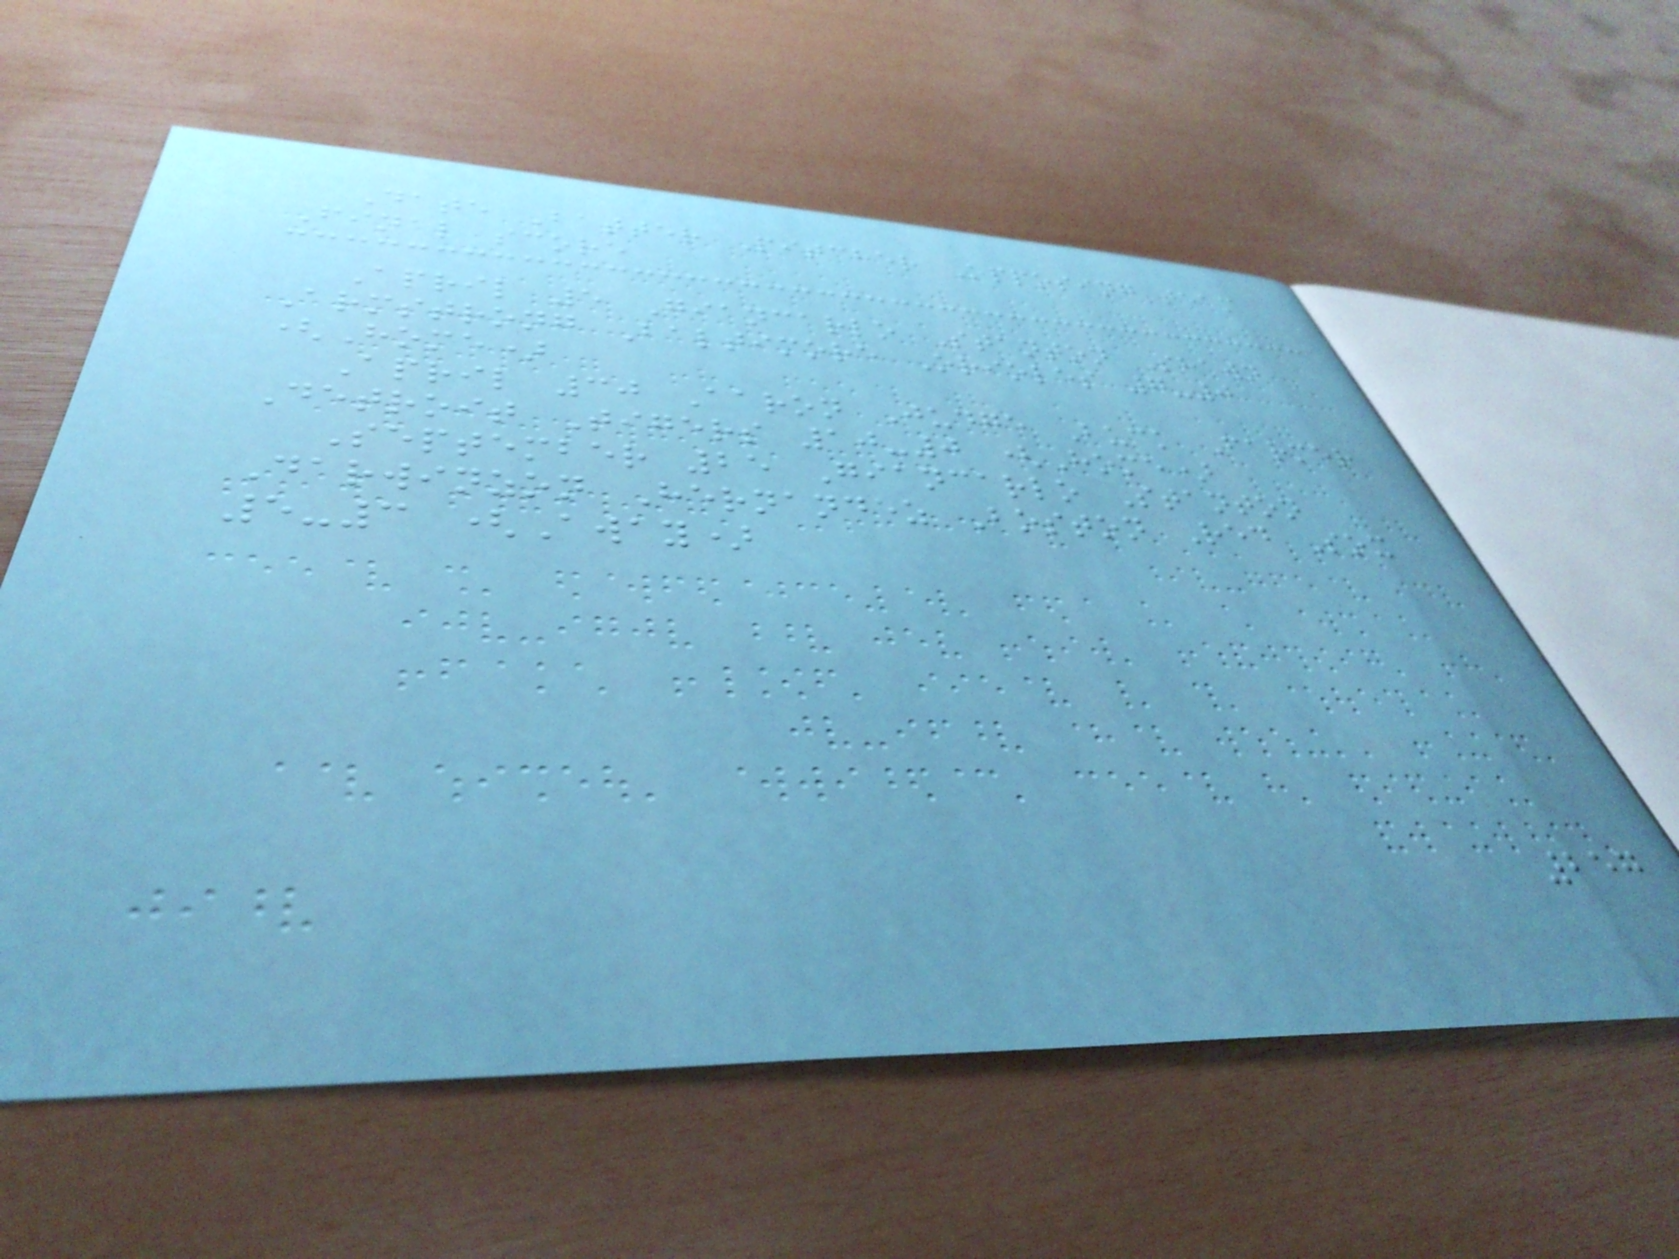Date Batter Pitcher Opposing team
Final score
April 5 Giancarlo Stanton Shawn
Armstrong Baltimore Orioles 7-0
(Home)
April 30 Aaron Judge Buck Farmer
Detroit Tigers 10-0 (Home)
September 25 Giancarlo Stanton
Darwinzon Hernandez Boston Red Sox
5-3 (Away)
257
